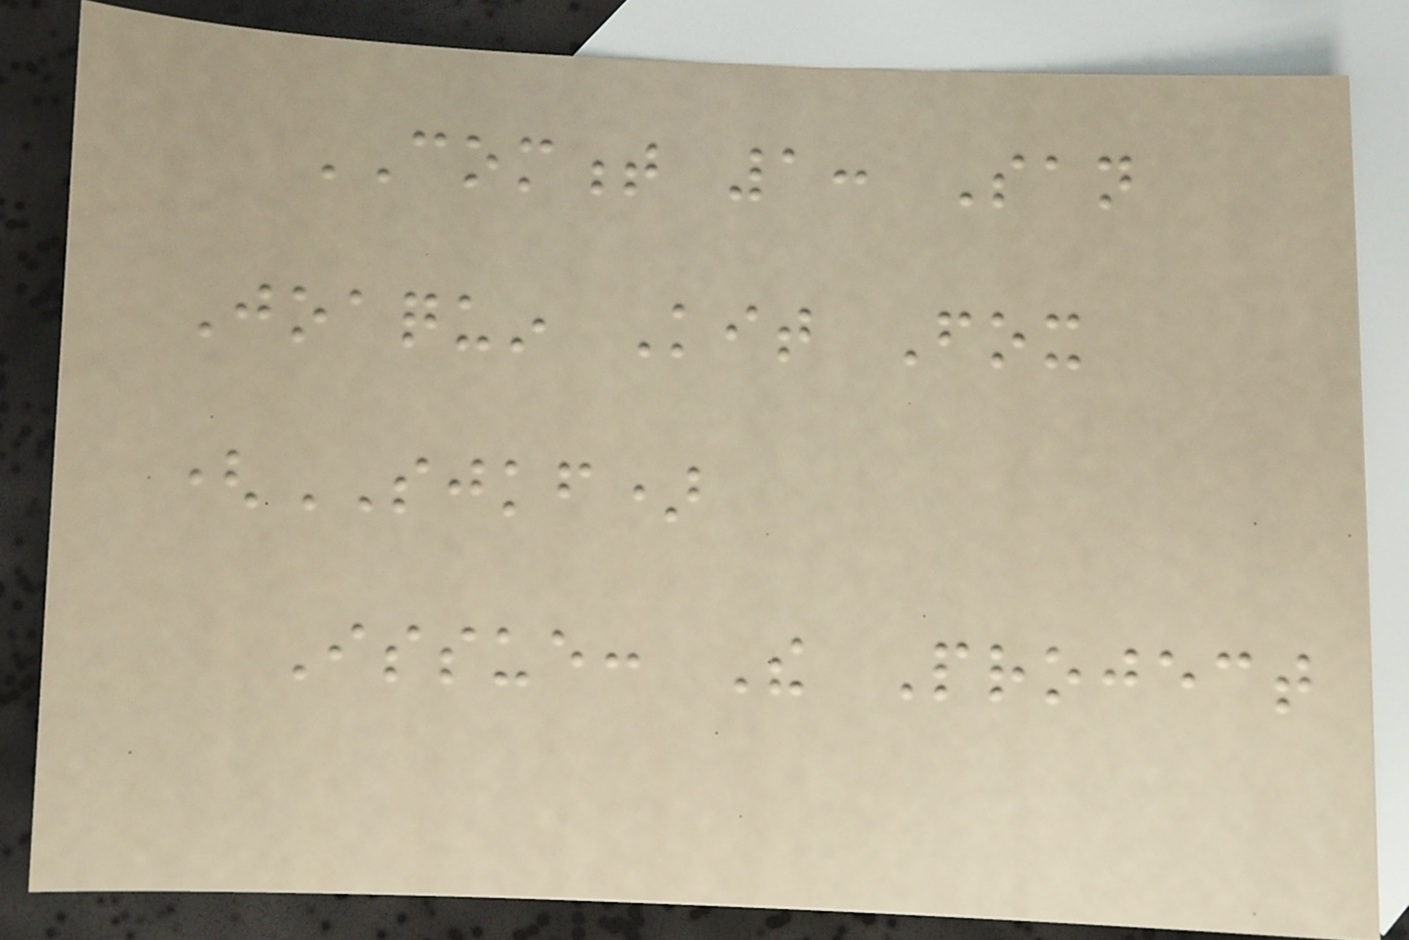COMMENT 1: San
Joaquin Kit Fox
(SJKF)
Issue: The Project
